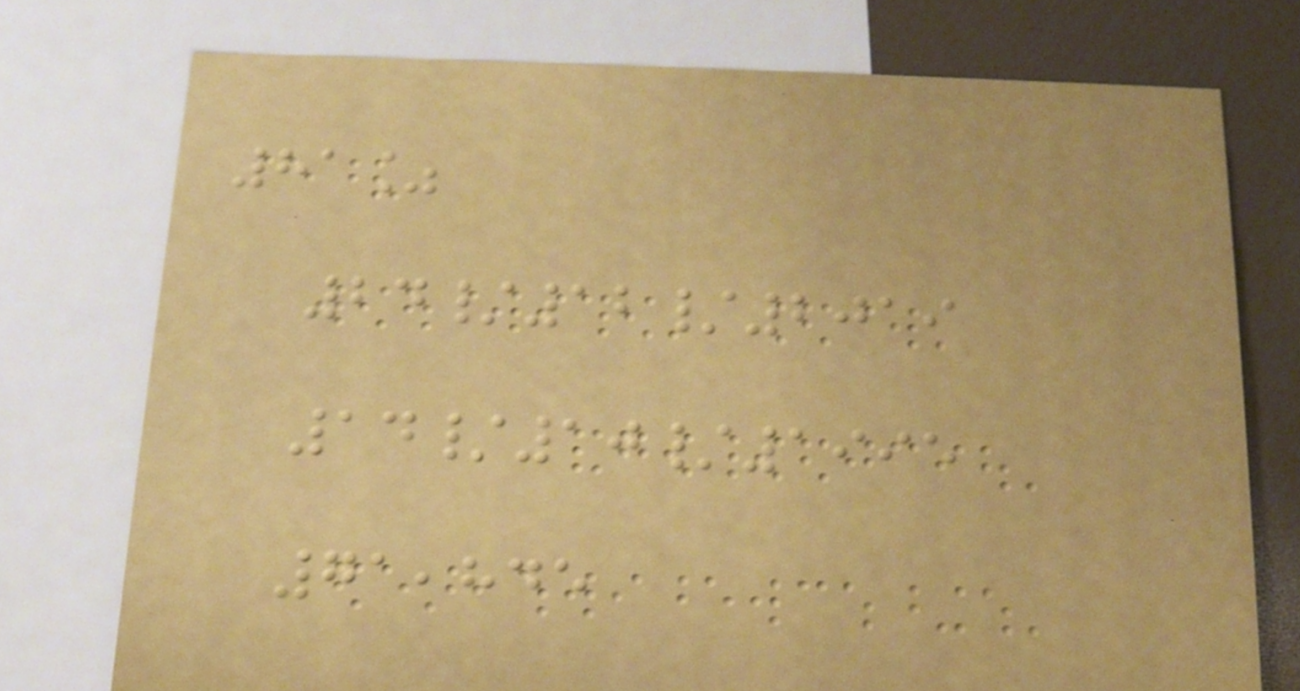81%
24/12/2019
14/10/1995
71,845
